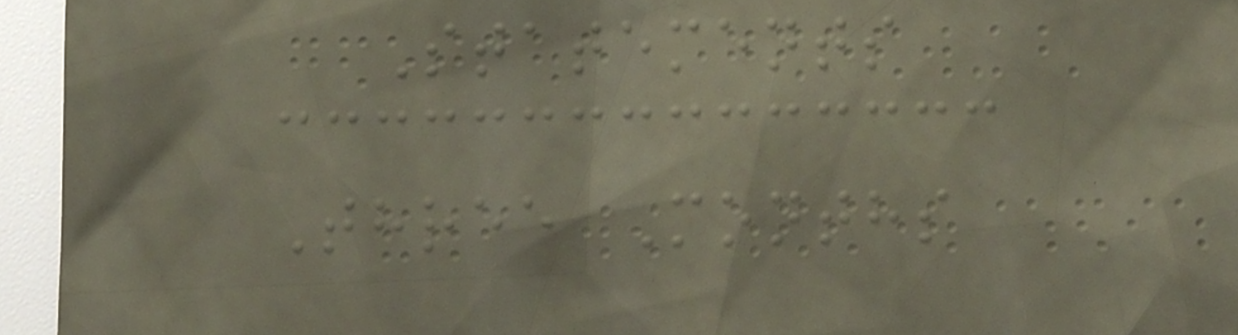Statements
Three Months
